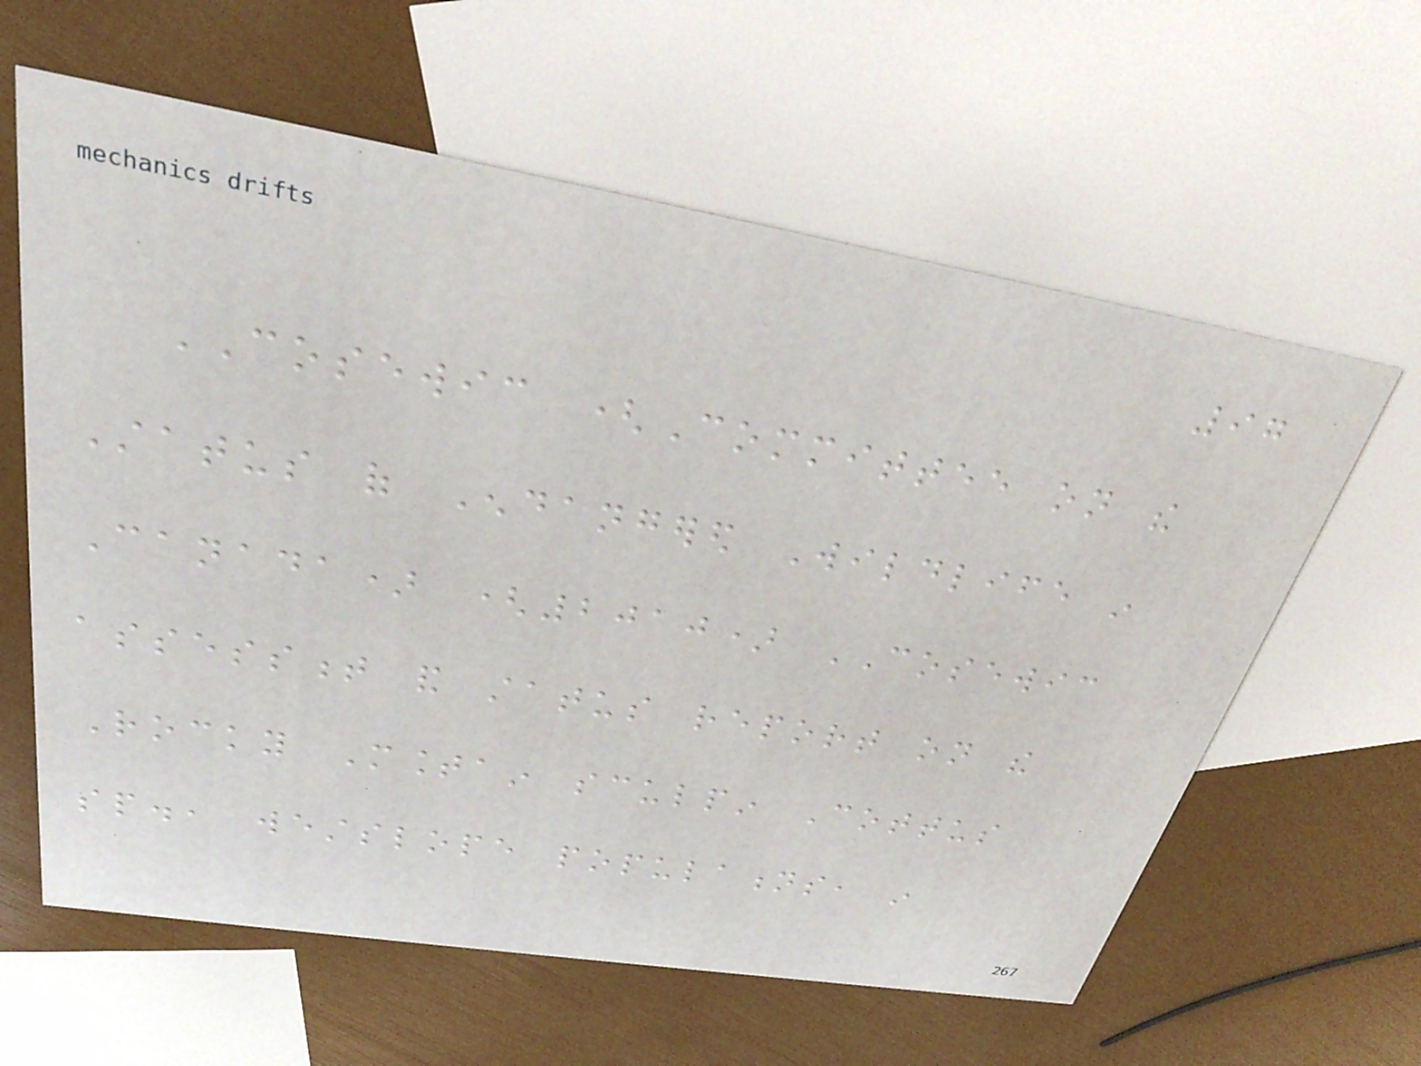97
COSEWIC (Committee on the
Status of Endangered Wildlife in
Canada) (2010) COSEWIC
assessment and status report on the
Rocky Mountain sculpin Cottus
sp., westslope populations, in
